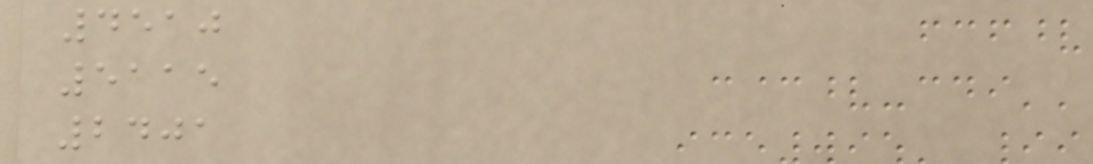4510
5115
2401
